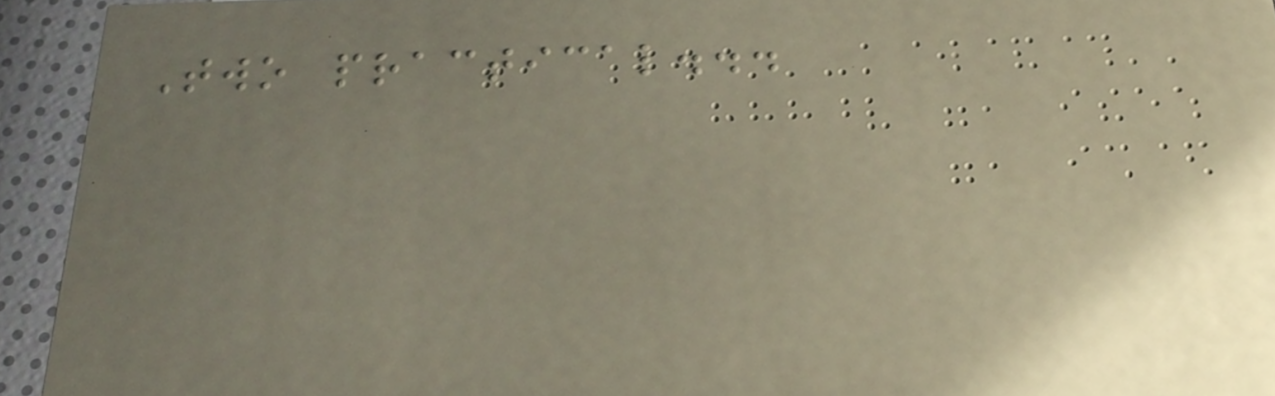Two practical...
